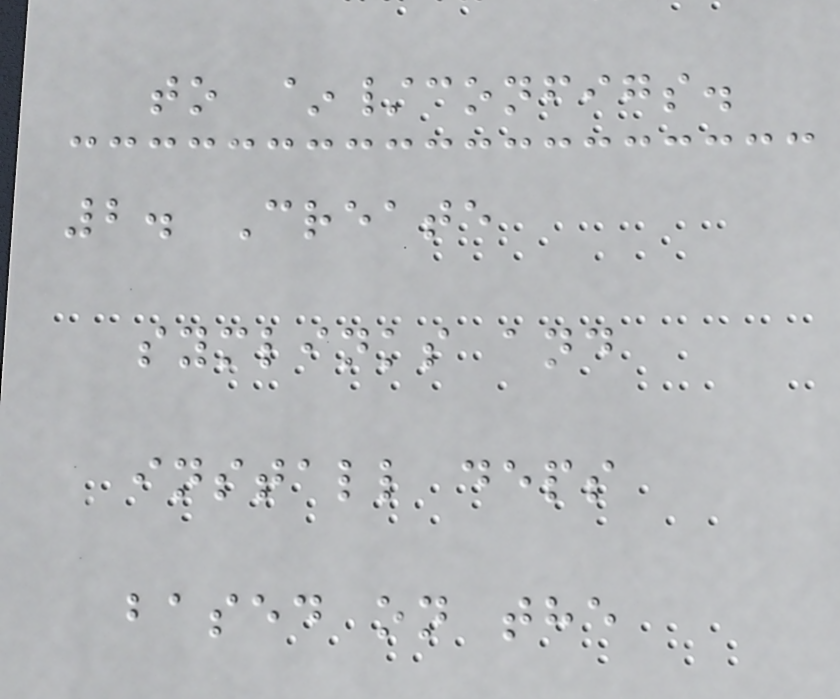to ~/configs.
2. Create
symlinks and
install deps
based on the
